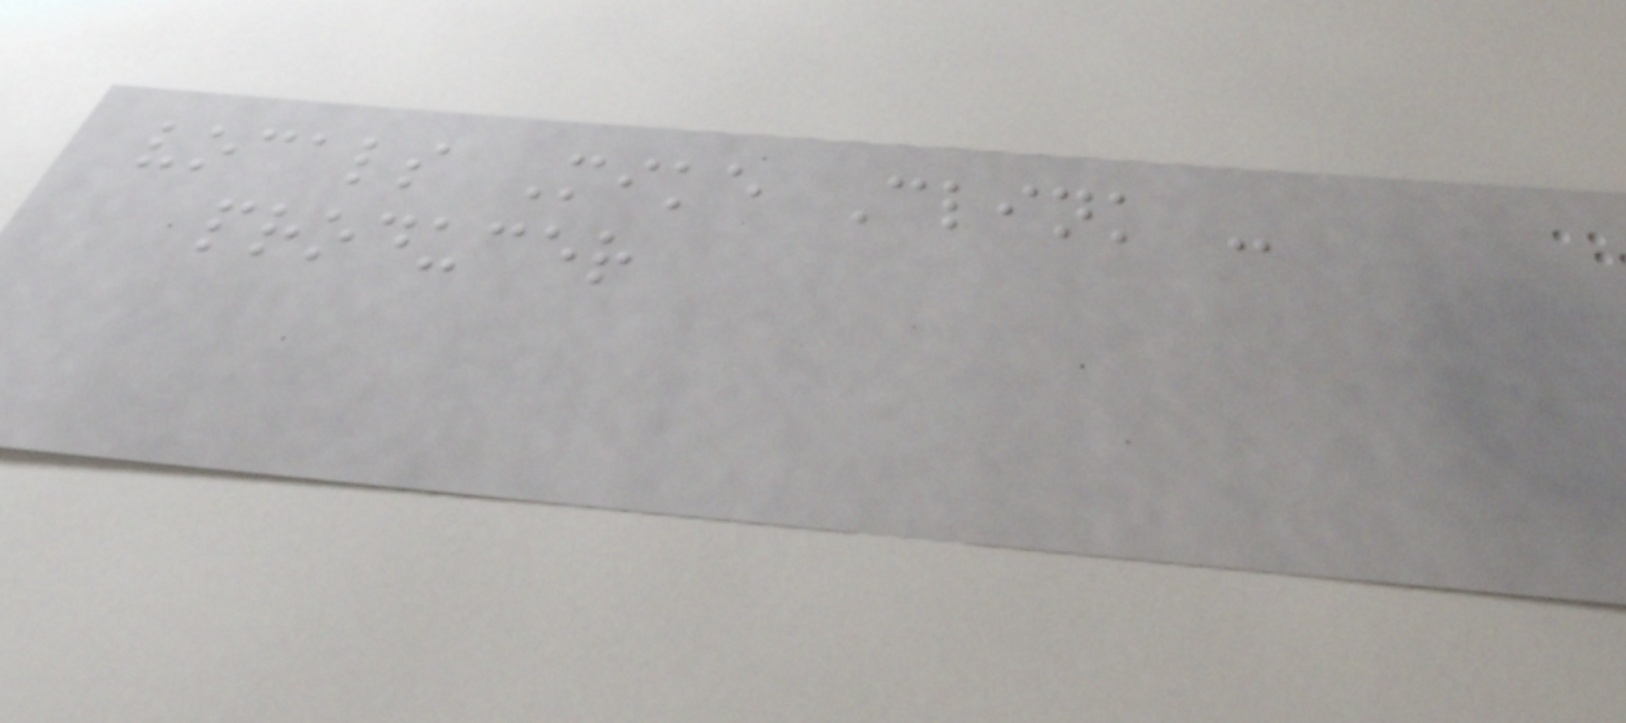vocals Mike Clink -
producer
